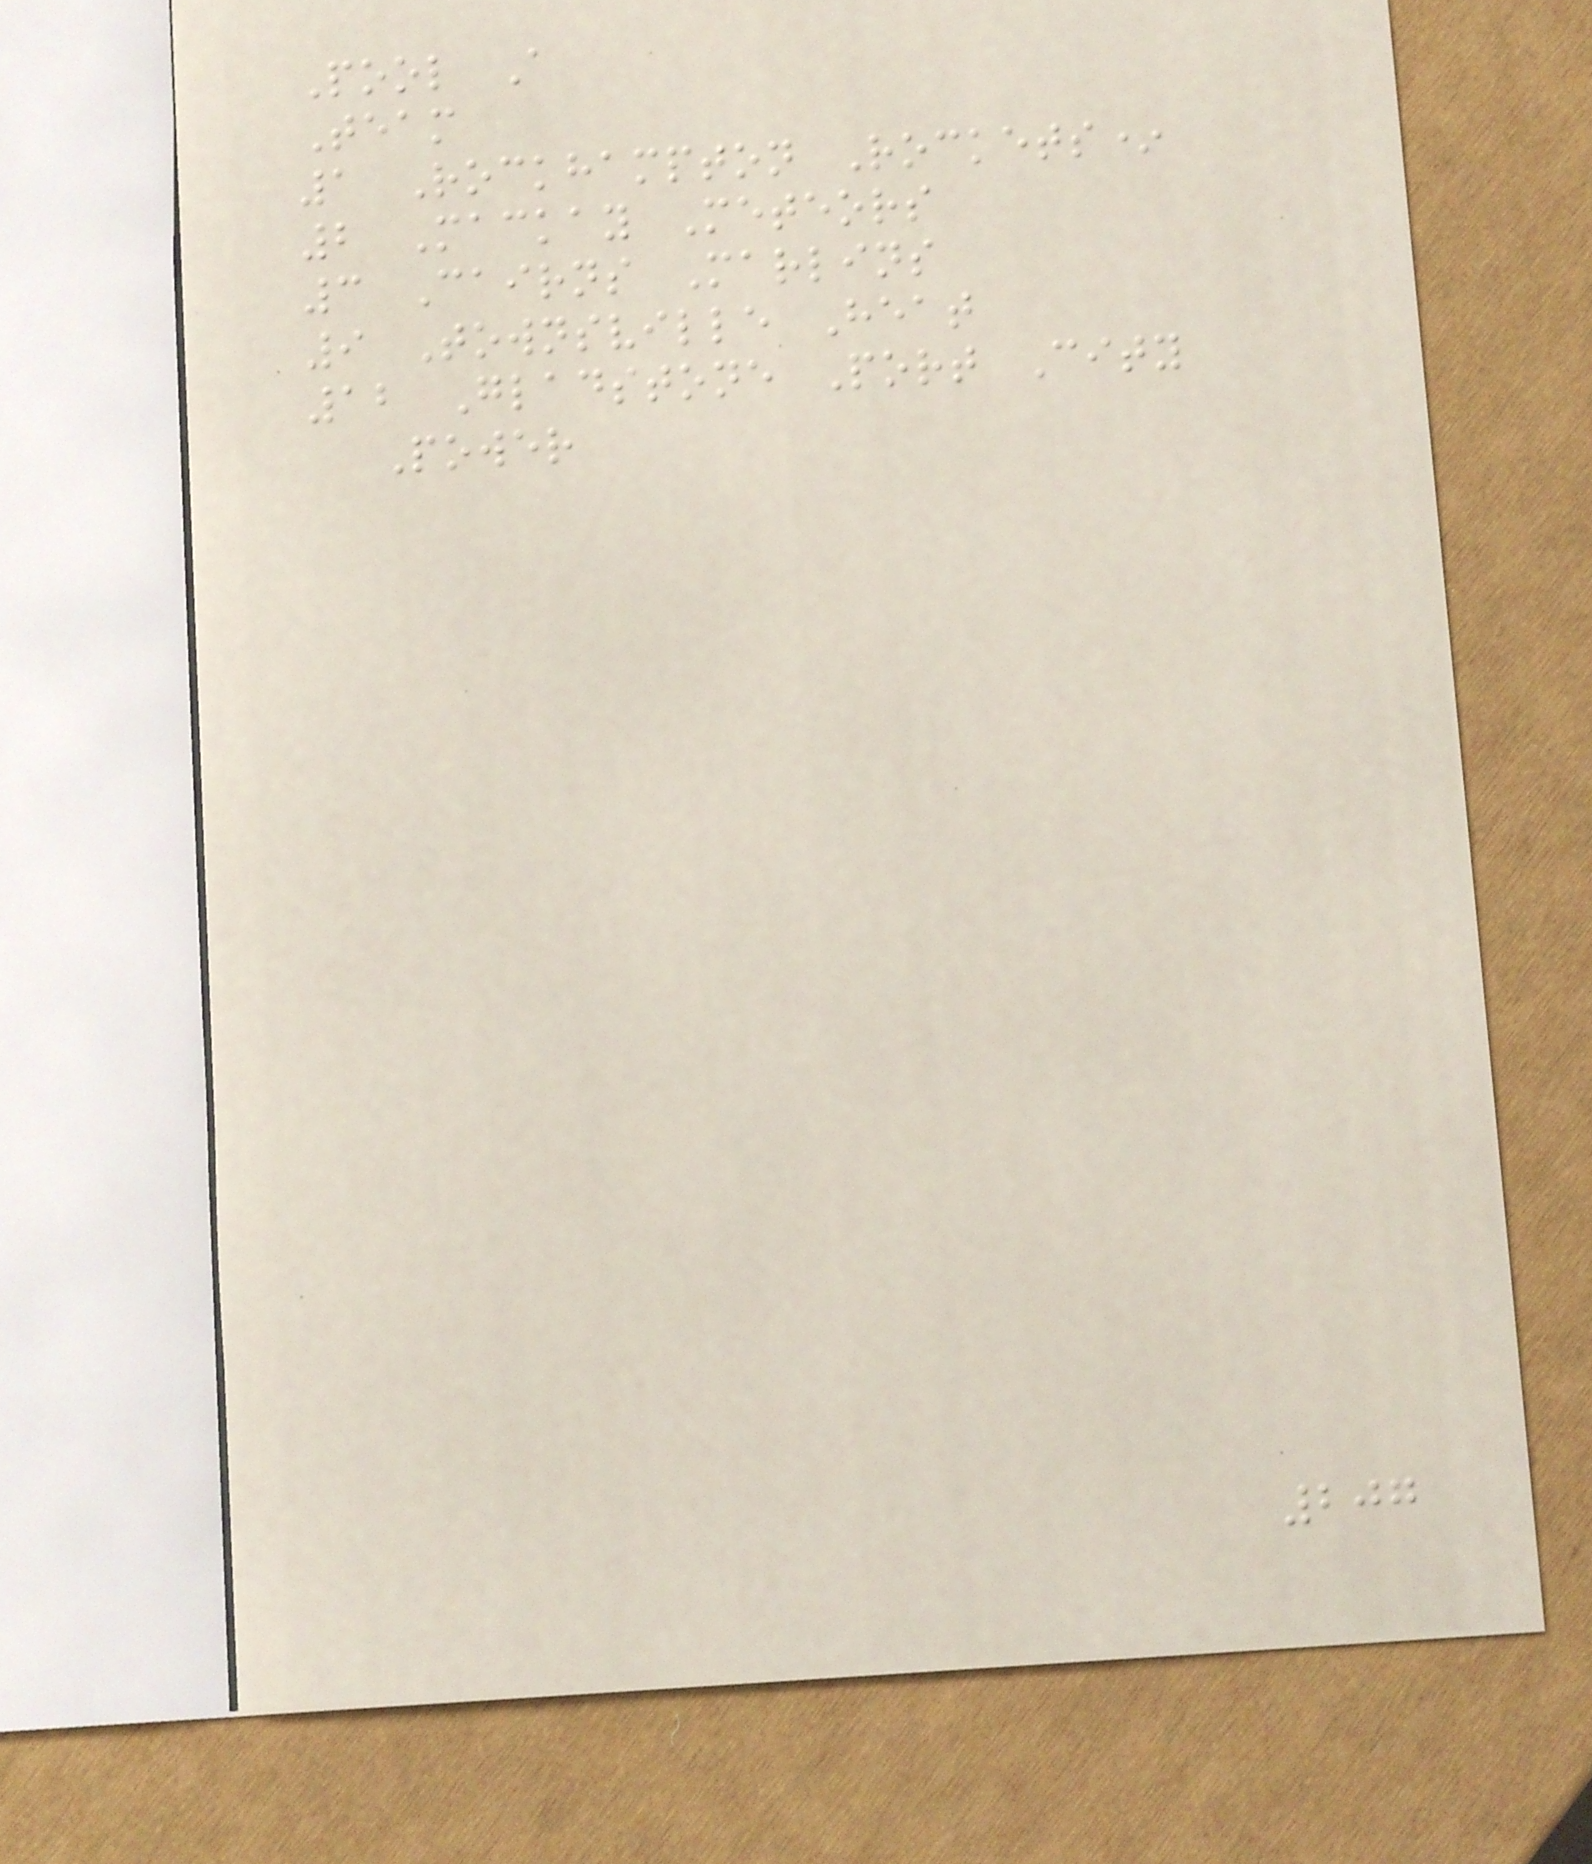Pool A
Team
1 Rockhampton Rockets*
2 Mackay Meteors
3 Cairns Marlins
9 Townsville Heat
12 Gladstone Port City
Power
207
